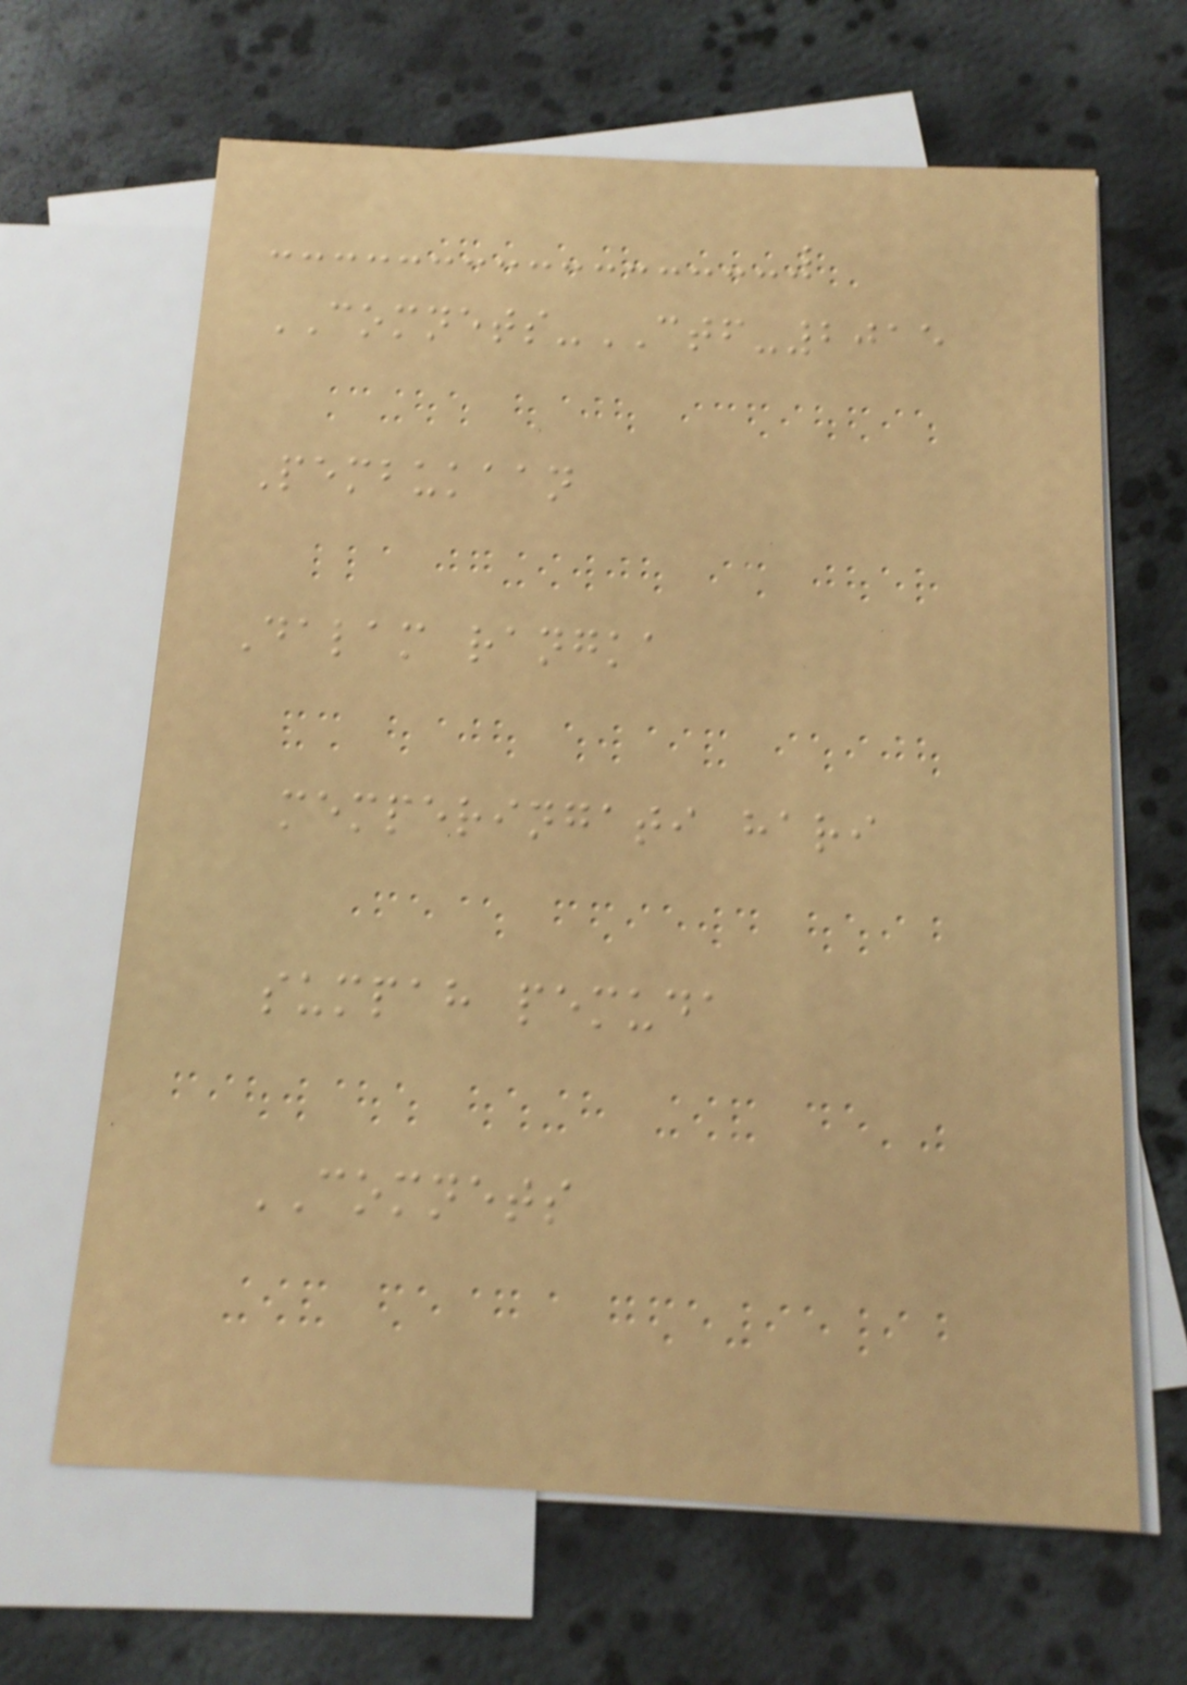COMNETS-CTF-2015
Pembukaan
Dalam rangka
memperingati hari
sumpah pemuda
COMNETS
